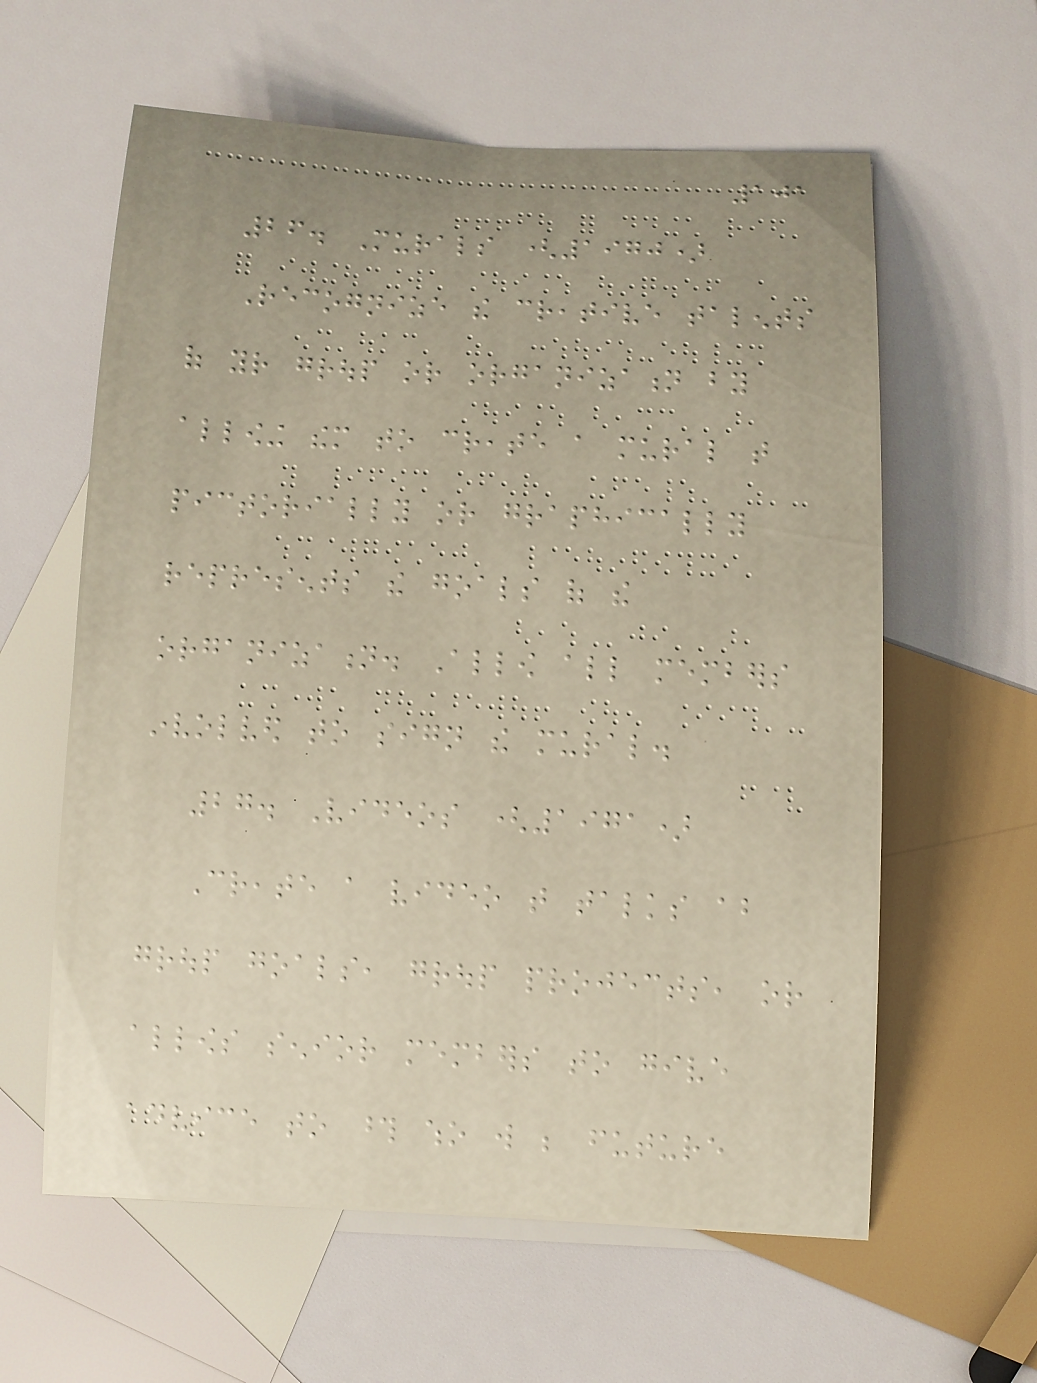101
26. Murals (1970)
Recognize the creative talents
of your group or organization by
allowing them to create a mural that
pictorially or graphically
represents the goals of the
organization. Allow all members
involved to sign the mural.
27. Videos (1971)
Create a video that talks about
group goals, group projects, or
allows senior members to give
advice to those who will be future
